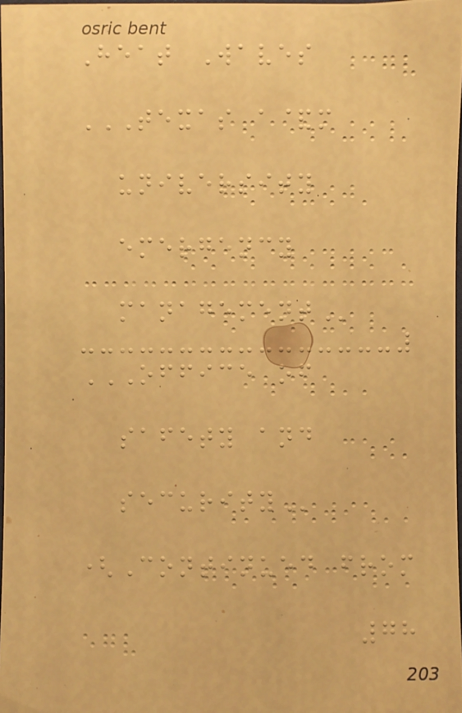Heat Waves
TEXAS A&M
UNIVERSITY
EMERGENCY
MANAGEMENT
OFFICE OF
SAFETY AND
SECURITY
(Continued from
78
